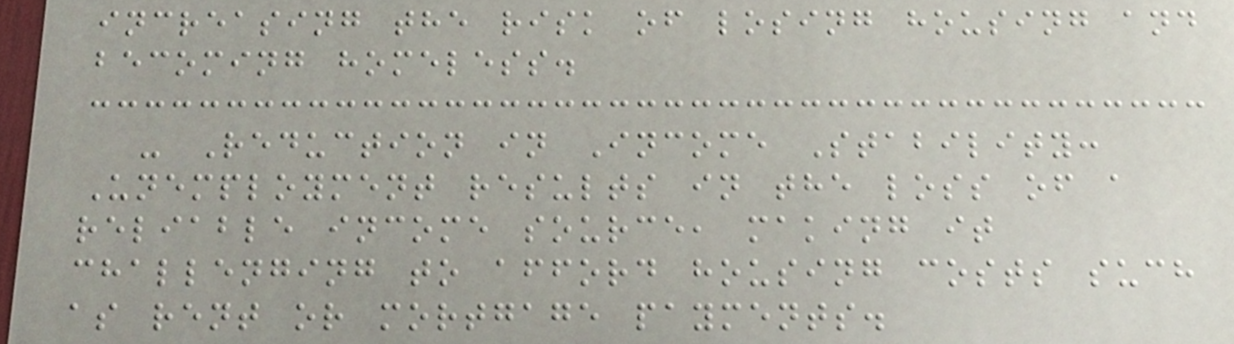increasing the risk of losing housing and
becoming homeless.
- Reduction in Income Stability:
Unemployment results in the loss of a
reliable income source, making it
challenging to afford housing costs such
as rent or mortgage payments.
